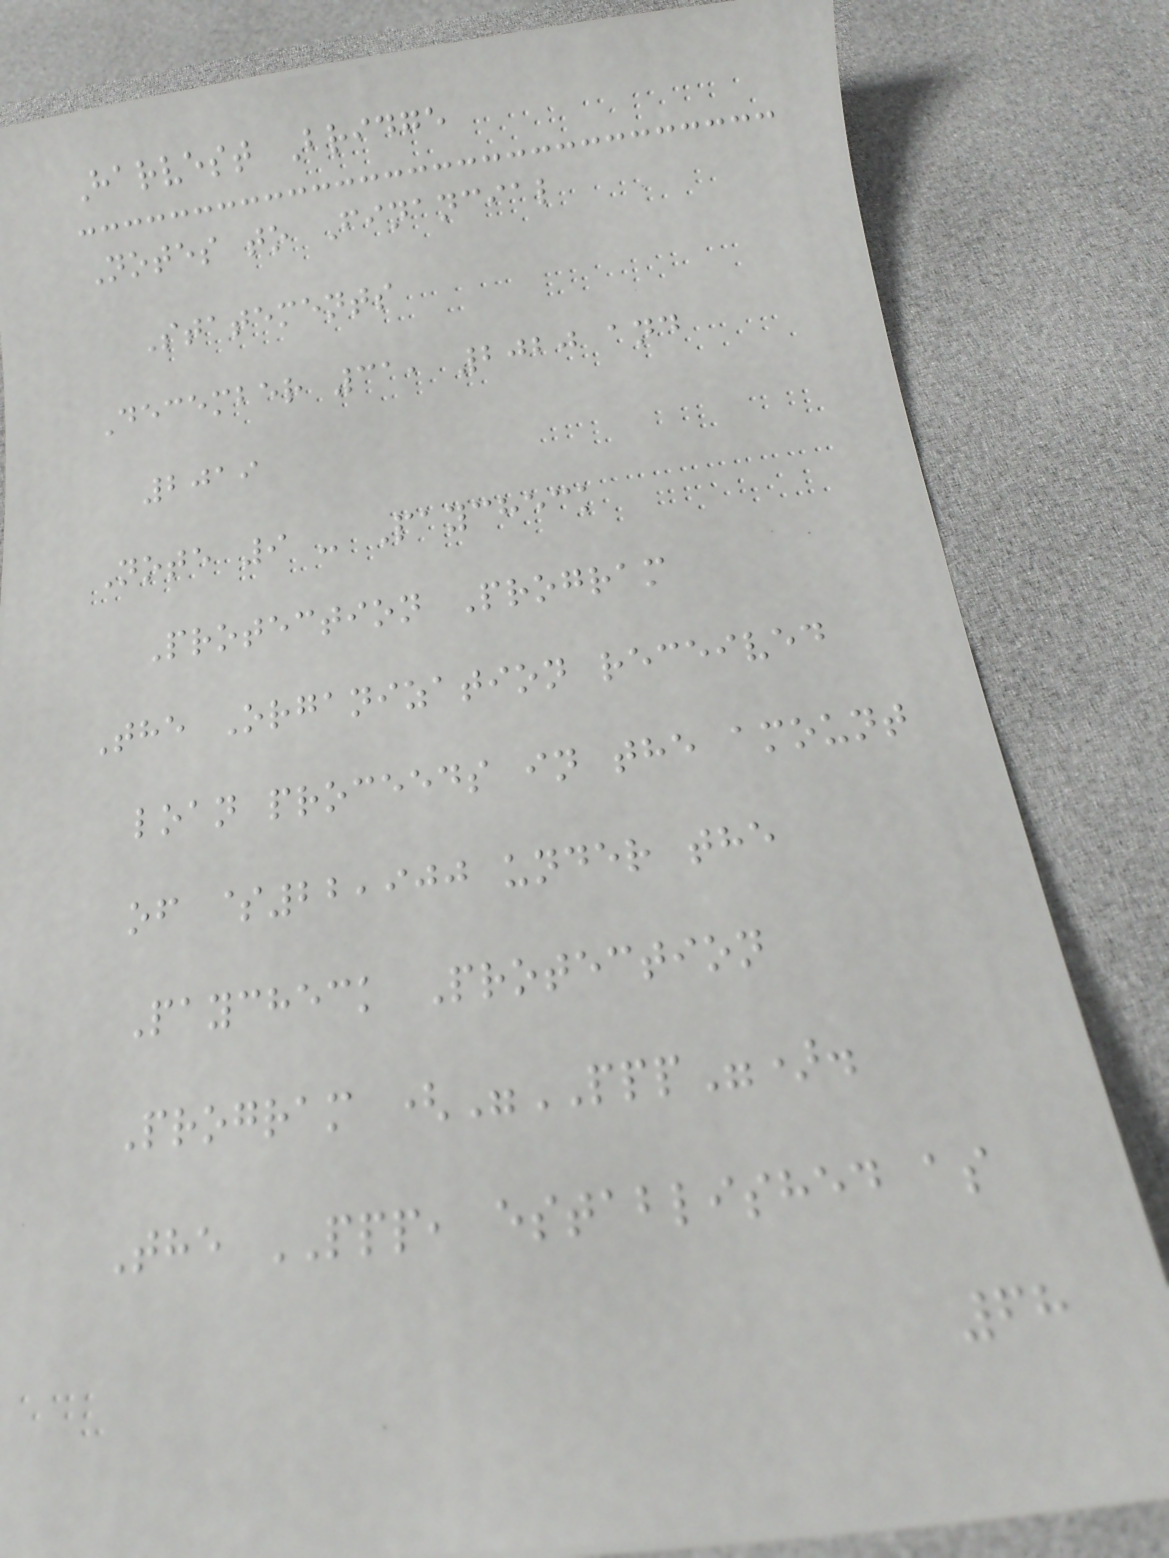Harvest Bridge
Notes to Financial
Statements
December 31, 2020 and
2019
Note 9 - Paycheck
Protection Program
The Organization received
loan proceeds in the amount
of $22,900 under the
Paycheck Protection
Program ("PPP").
The PPP, established as
68
